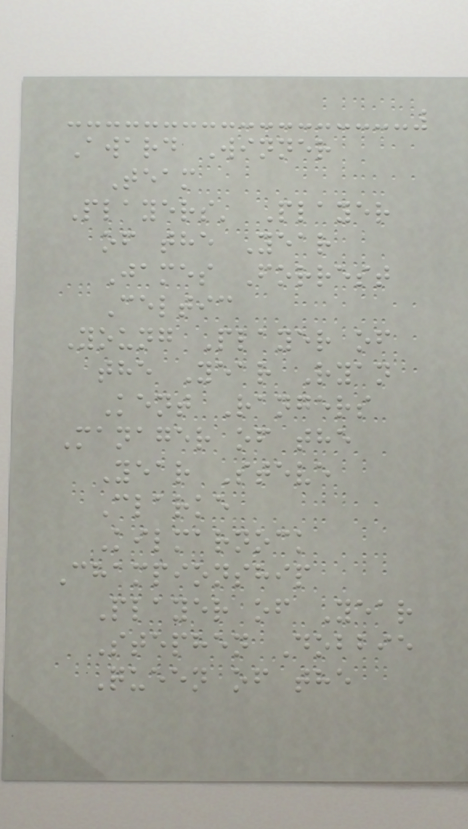Award Winner
Team
Players' Player
of the Year
James Forrest
Celtic
Young Player of
the Year Ryan
Kent Rangers
Manager of the
Year Steve
Clarke
Kilmarnock
Championship
Player of Year
Stephen Dobbie
Queen of the
